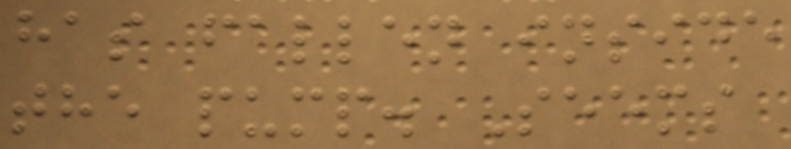has fallen inside
the pump. Seems
